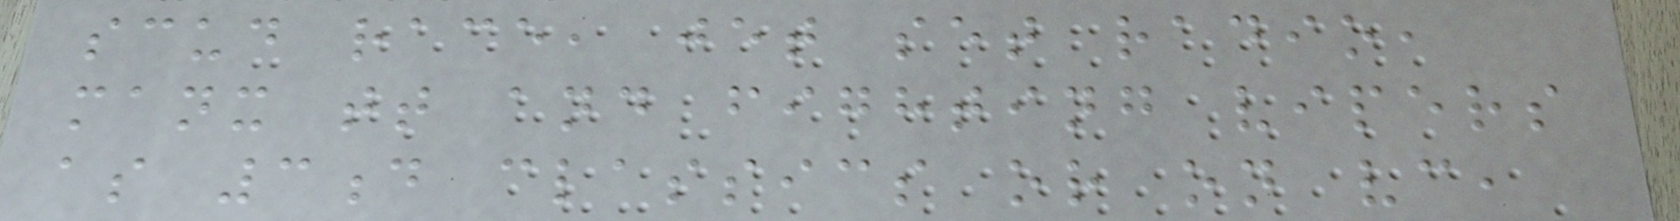scud race, jet set radio,
manx tt and fighting vipers
as 3d classics or on vc,
